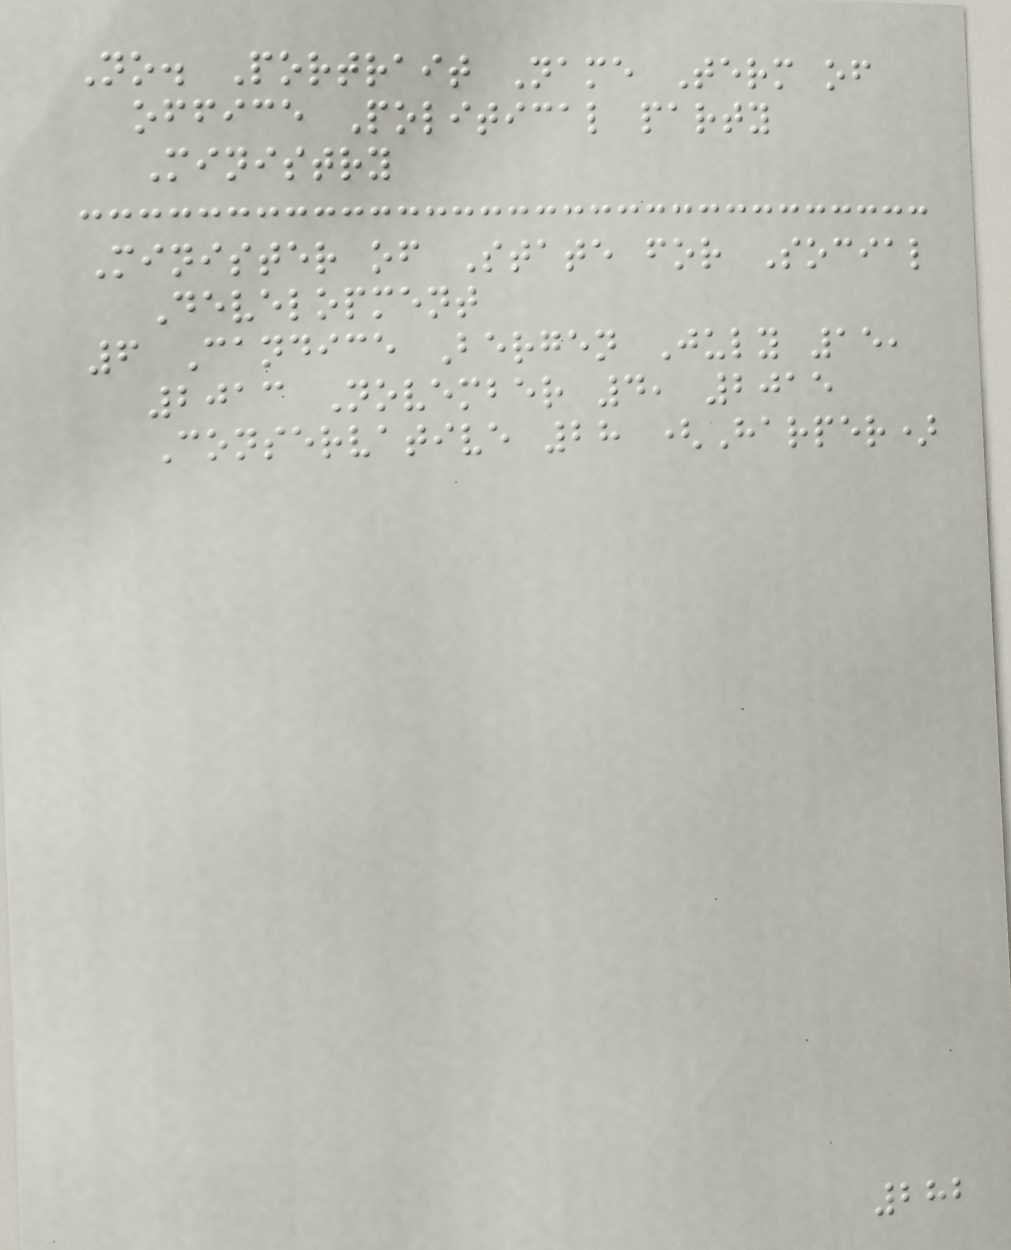No. Portrait Name Term of
office Political party
Ministry
Minister of State for Social
Development
6 Candice Bergen July 15,
2013 November 4, 2015
Conservative 28 (Harper)
282
